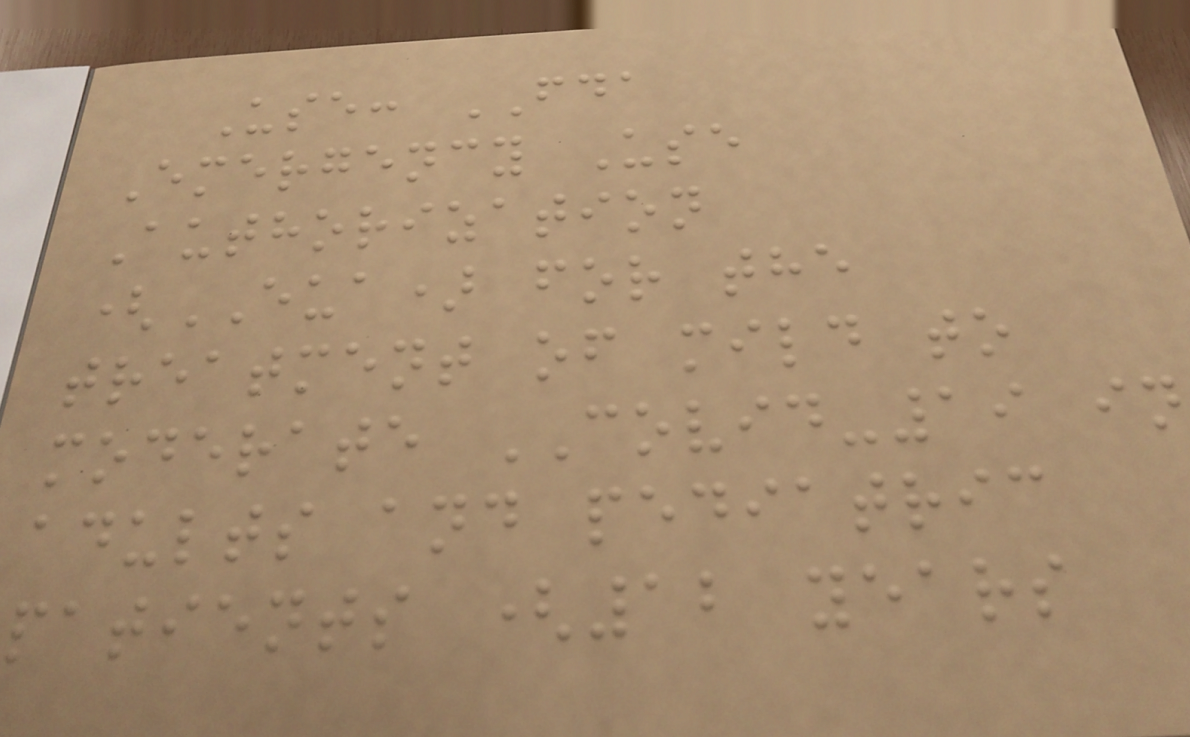Use: FDA
Emergency Use
Authorization
(EUA) for the
treatment of mild to
moderate COVID-19 in
adults and pediatric
patients (12 years
